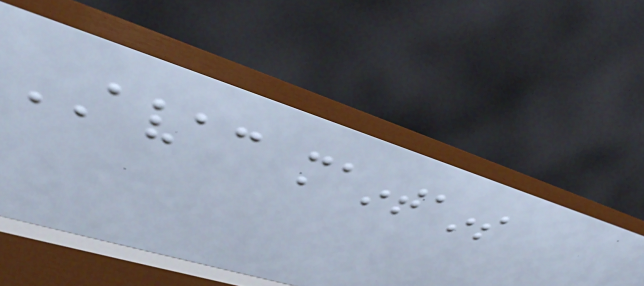AVAC maintains
